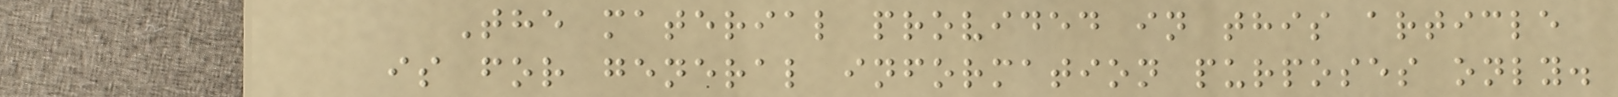The material provided in this article
is for general information purposes only.
